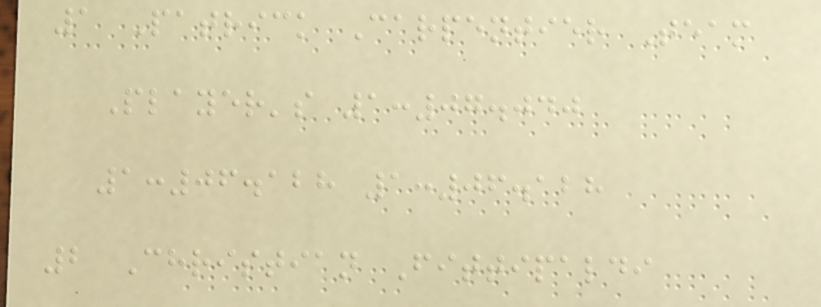1 Patrick Carpentier Team
Player's 1:07.040
1:06.128 1:06.128
2 Christian Fittipaldi
